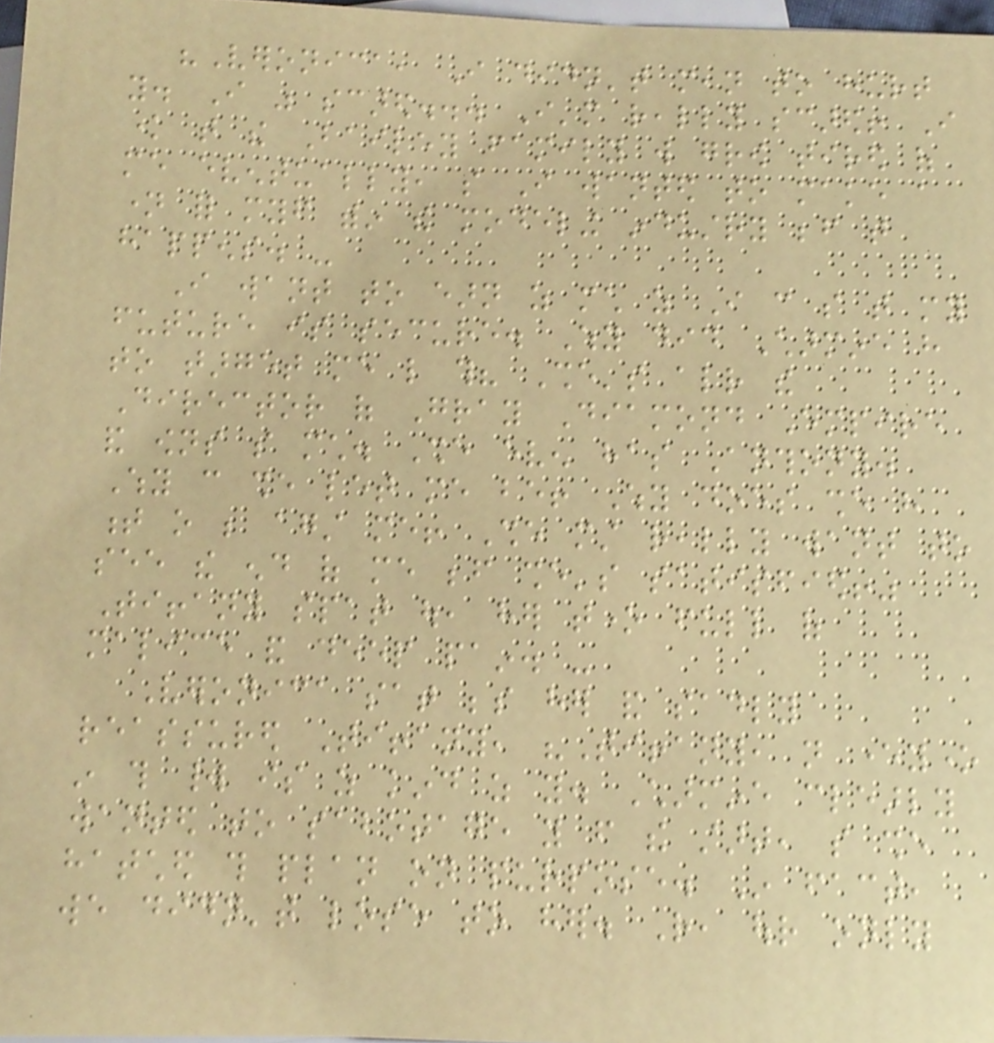"Veronica, I didn't mean to hurt
you. I was scared... I'm really scared! I
know that the Bailey family will grow tired of
me eventually, so I wanted to make a
name for myself within the modeling industry before that
happens. -
I want to earn as much as I can so that my
future is secure. Why did Charmine have
to target me like this? She's already the
Director of Gray Diamond Empire
and owns so much. She even has Anthony.
Why can she let me be! Why does she have
t o be against me! She must really want to
see the end of me before she's satisfied!"
Tiffany spat out, her tone full of
malice and deep pain. -
Veronica sat beside her and sadly
reassured Tiffany, "Tiffany, not everyone
in this world is as kind as you. Charmine clearly
wanted to sabotage you from the start, so she
hatched this plan on purpose. In fact,
we didn't lose to her. Rather, our only
